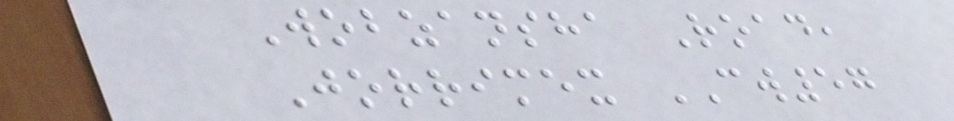Wobzansha Road,
Jorrimex CW57
